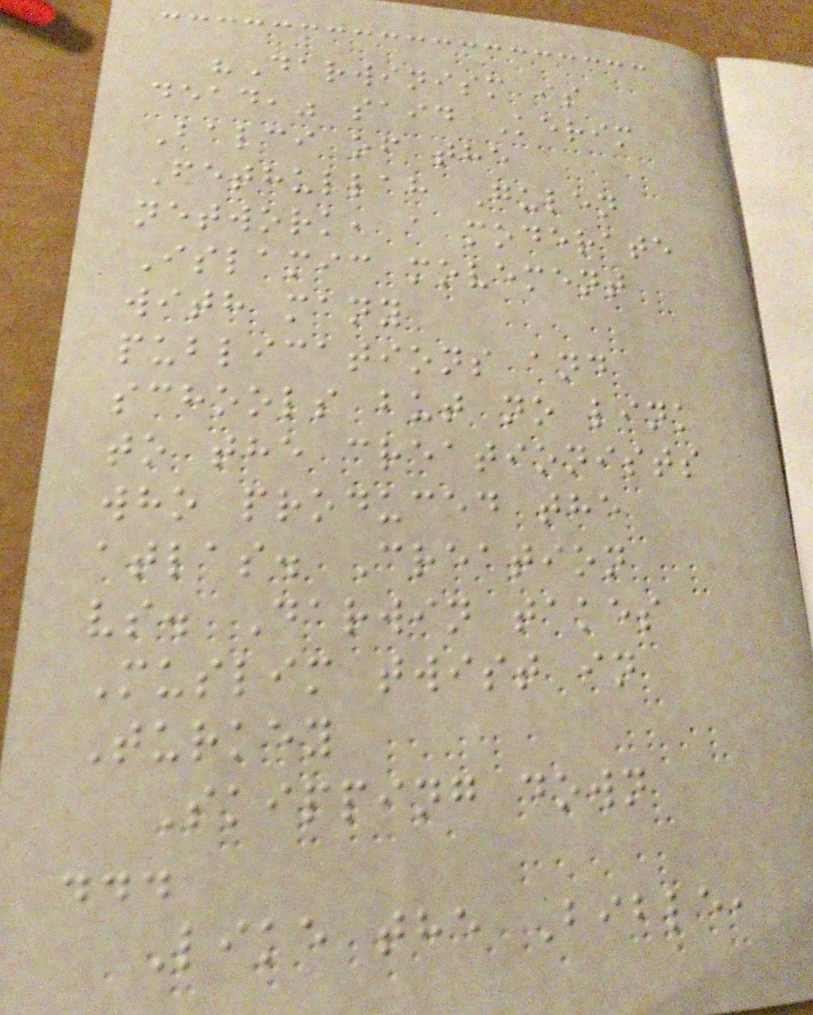"Darwinism is
dead," said Kerim
Balci of the
Fethullah Gulen
network, a moderate
Islamic movement
with many
publications and
schools but no link
to the creationists
who produced the
atlas. Creation
vs. Darwin takes
Muslim twist in
Turkey
Skipping down
...
Like the Bible,
